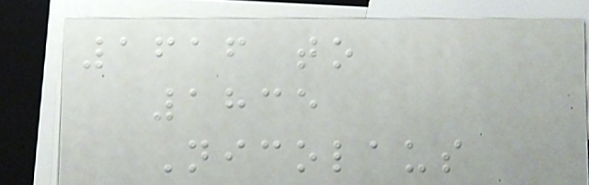1616 to
1835
Nicolaus
